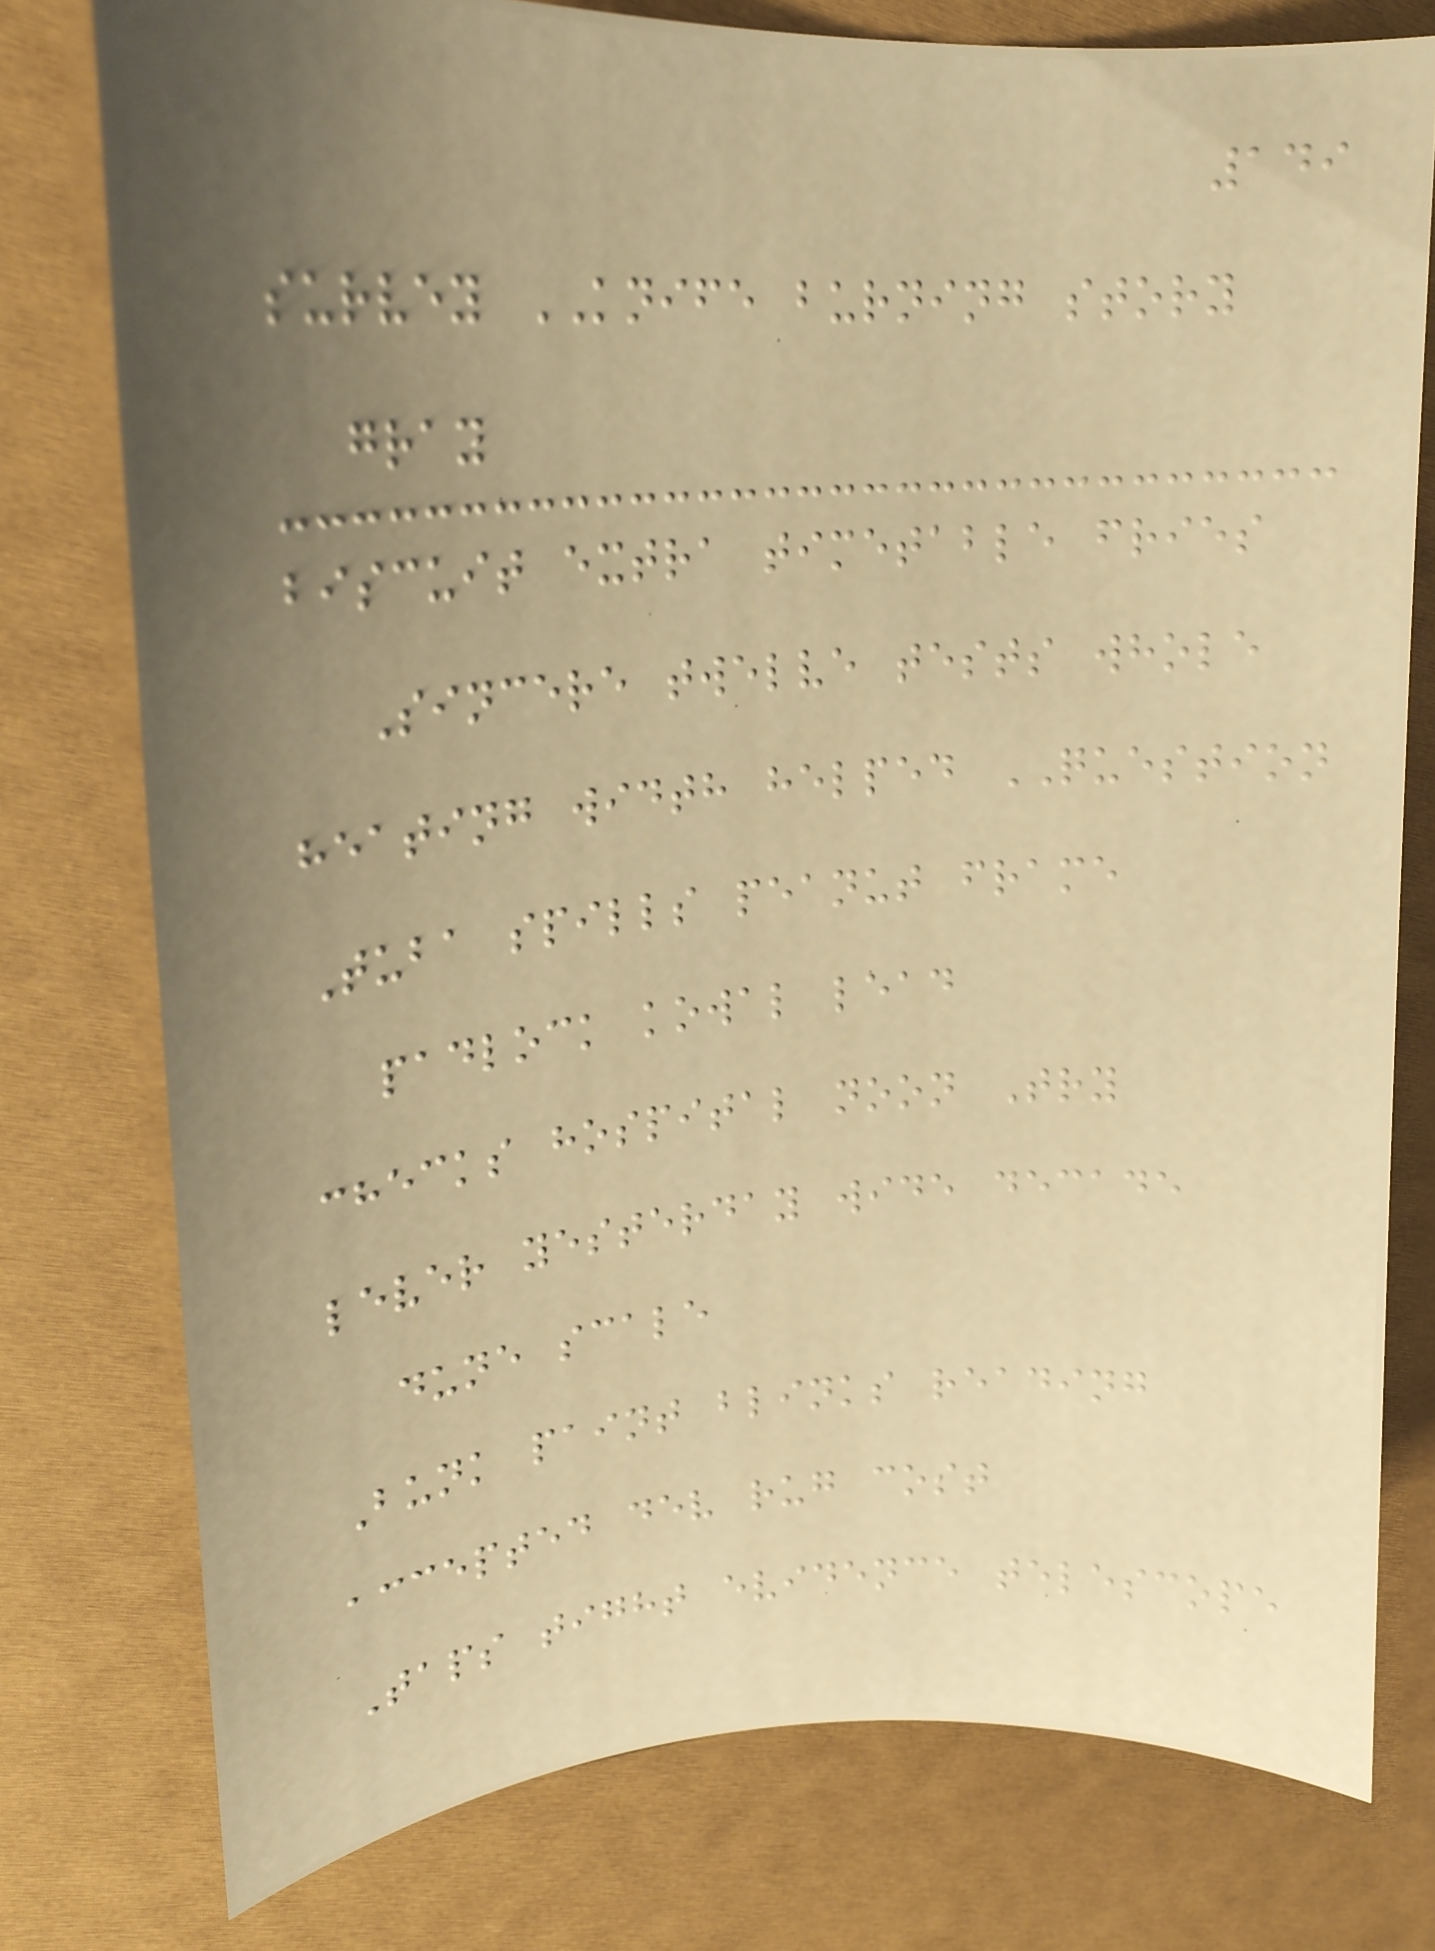149
survey KNIFE burning story
gray
biscuit extra timetable fries
Sincere twelve tests whole
heating width helped QUESTION
Tuba spills peanut frame
padlock kowal lead
checks hospital noon Try
lever yesterday wide decade
dune scale
Bunk paint blinks reading
accepted dev rug cost
Taps tight evidence telescope
